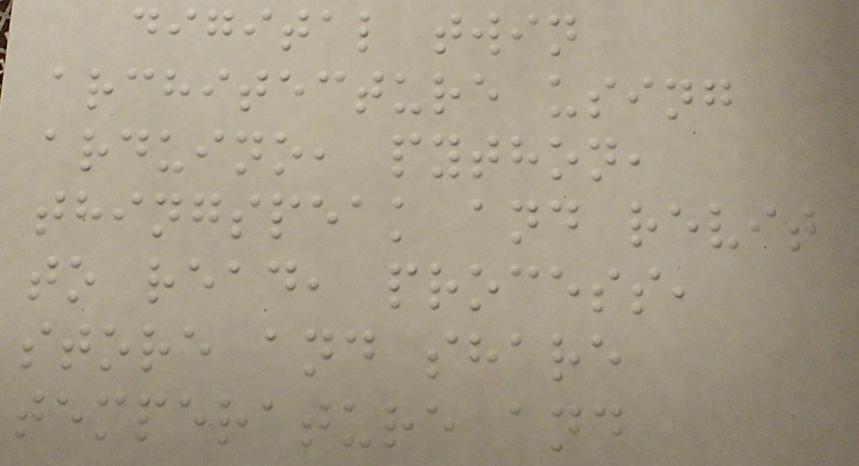digital twin
architecture using
arduino, python,
thingspeak and revit
to read, process,
store and share
temperature and
